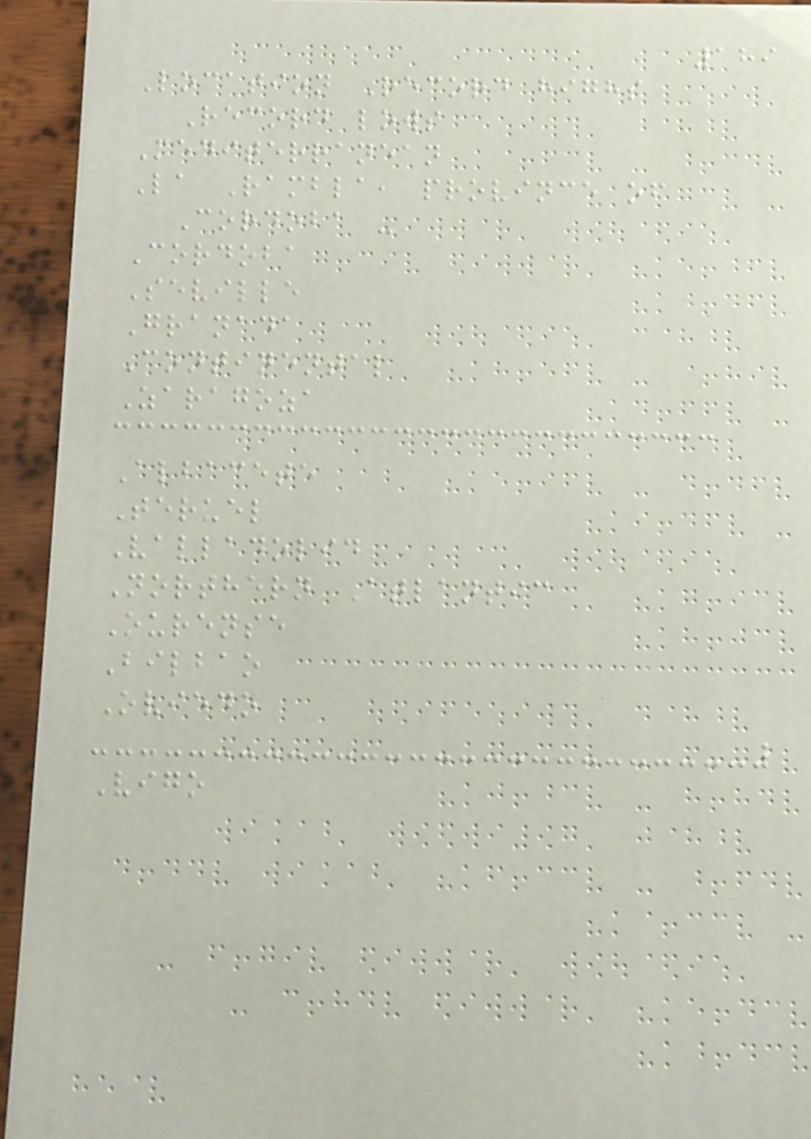189
Location Record highs
Record lows
Mediterranean
La Rambla, province of
Cordoba -
Cordoba
Seville
Granada
Continental
Zaragoza
Albacete
Teruel
Valladolid
Northern Atlantic
Ourense
Bilbao
Oviedo
Vigo
